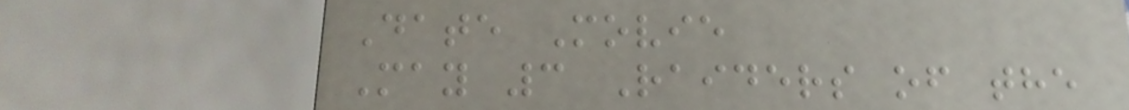Date Movie
May 3 Raiders of the
